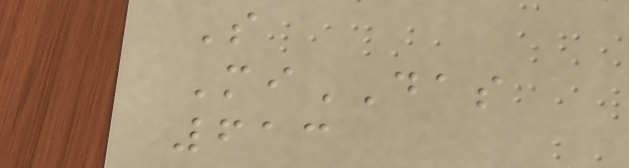S
MiDAS
613
